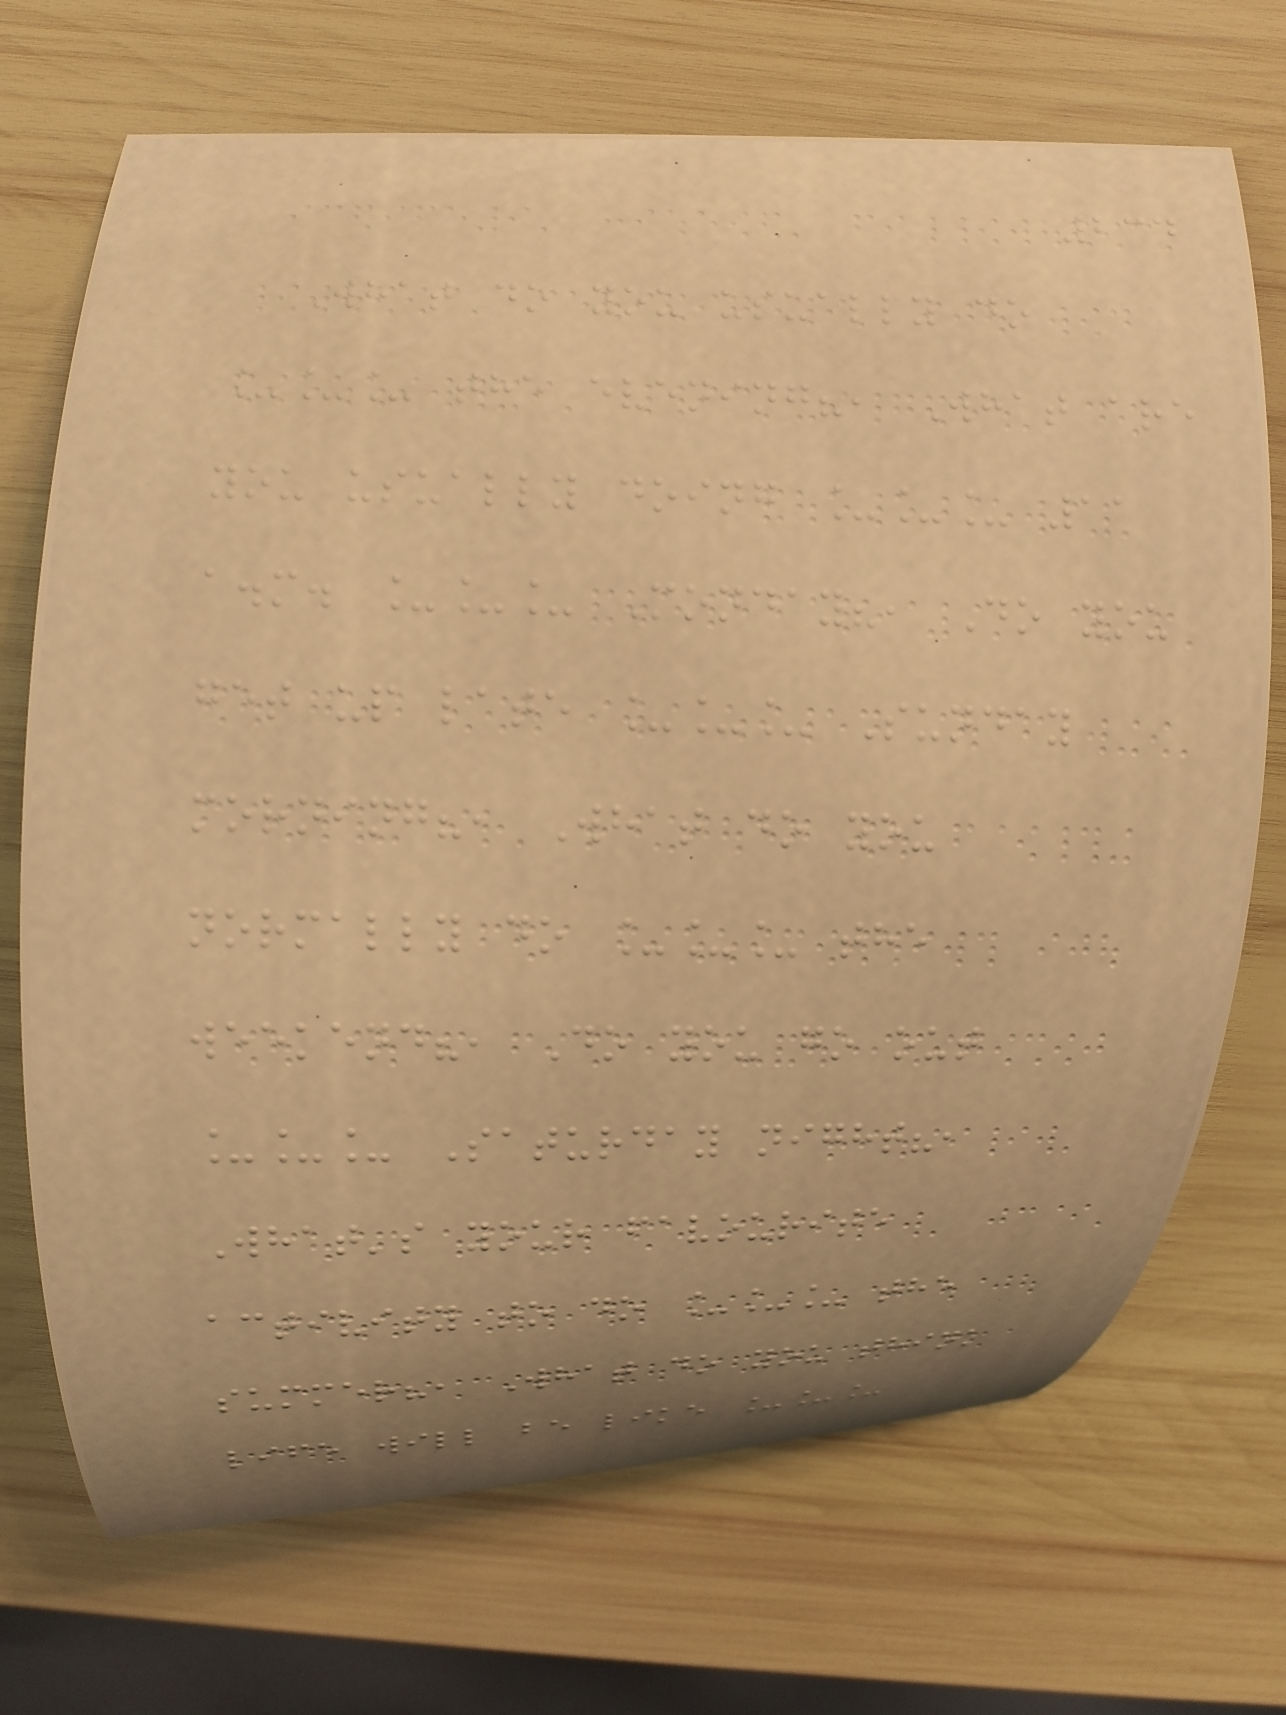234
What do you usually do
___ the evening?, What are
you usually doing ___ 11
a.m. ___ Monday?, Do you
get up late ___ Sunday
morning?, What do you
normally do ___ the
weekend?, Do you go out
___ Saturday night?,
What's your favourite
activity to do ___ the
summer?, What do you think
life will be like ___
